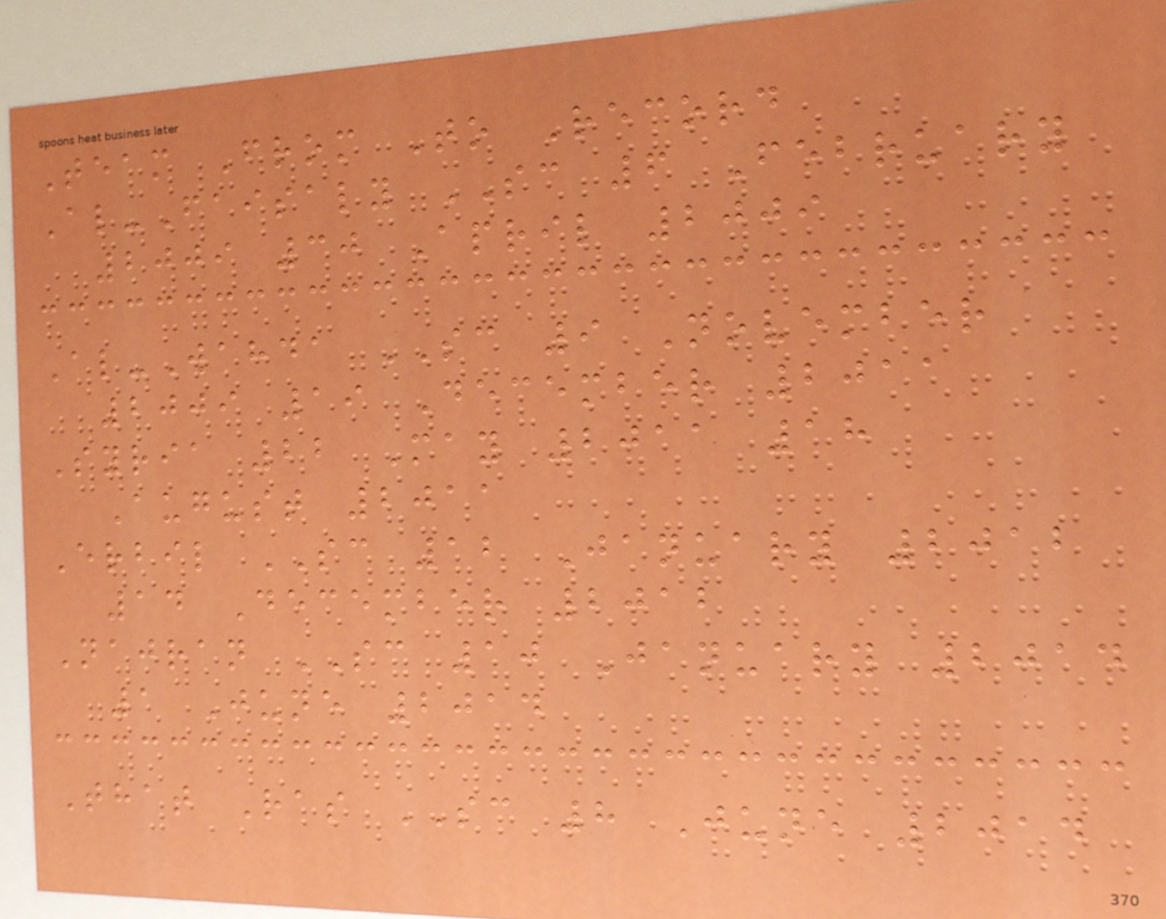Team From To Record
Al-Faisaly SC 6 February
2009 30 April 2009
Al-Wahda SC 9 November
2009 19 December 2011
Syria 22 May 2011 18
August 2011
Erbil SC 12 January 2012
14 December 2012
Najran SC 10 January 2014
1 June 2014
That Ras SC 8 June 2014
